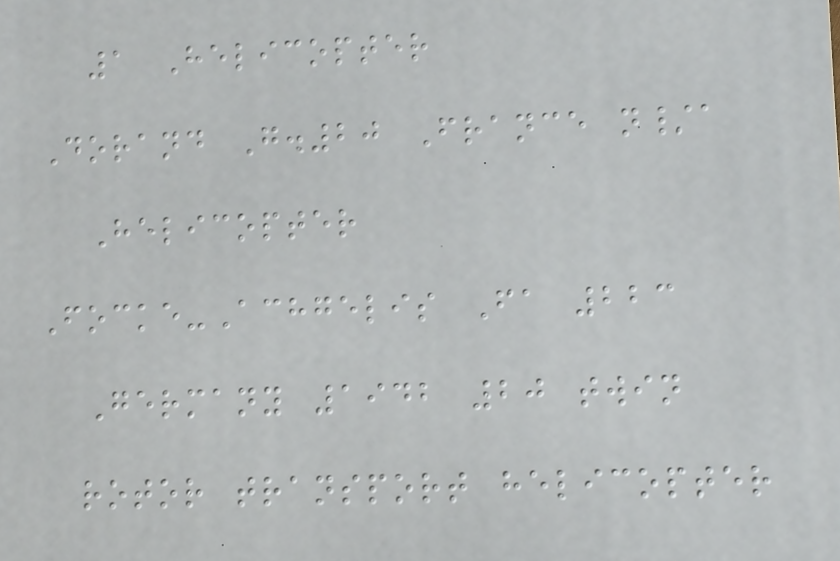1 Helicopter
Dorand G.20 France n/a
Helicopter
Focke-Achgelis Fa 223
Germany 1942 20 twin
rotor transport helicopter
